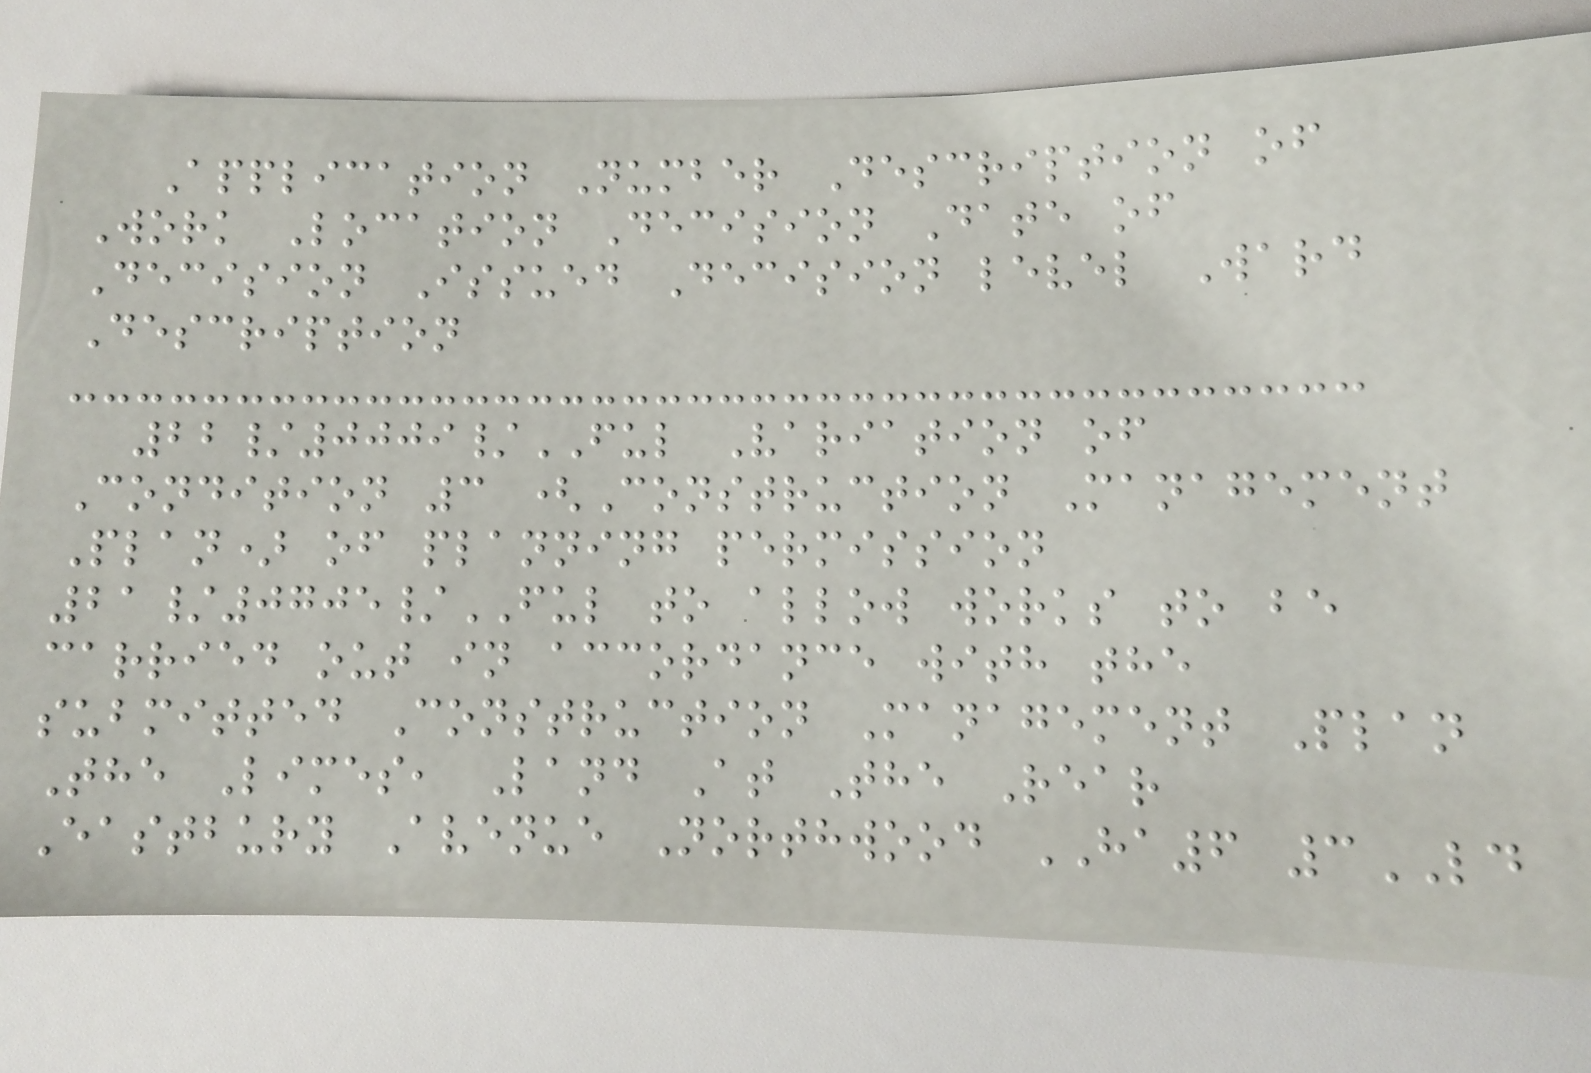Application Number Description of
Work Location Decision Date of
Decision Issued Decision level Ward
Description
22/0009/FUL Variation of
Condition 3 (Construction Management
Plan) of planning permission
21/0705/FUL to allow works to be
carried out in accordance with the
submitted Construction Management Plan
The Limes, Land At The Rear
Eastbury Avenue Northwood HA6 3LD
